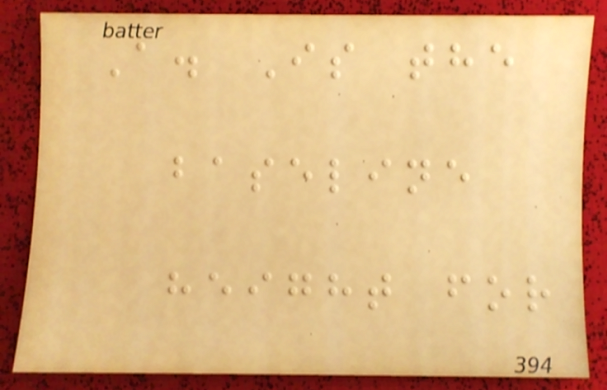A. Is the
baseline
height for
